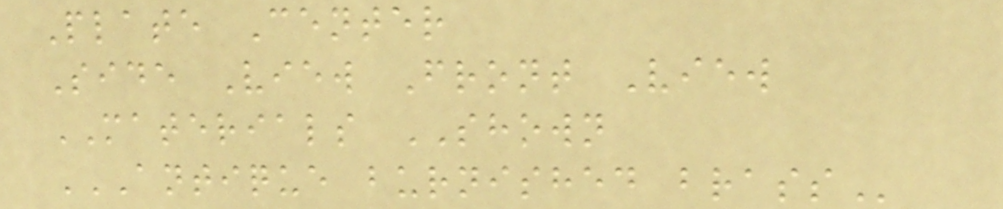Plate Center
Side View Front View
MATERIALS SHOWN
ANTIQUE BURNISHED BRASS
